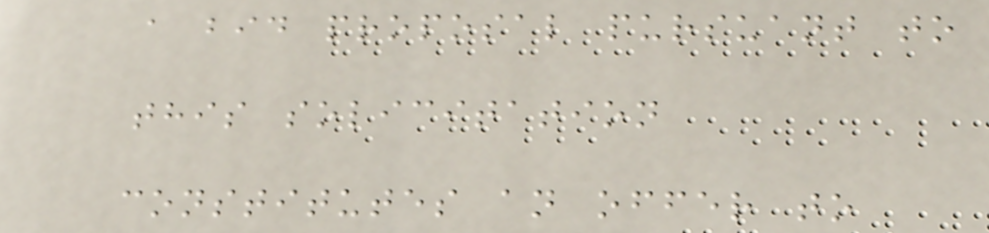a bid proposal pursuant to
this solicitation
constitutes an offer to
